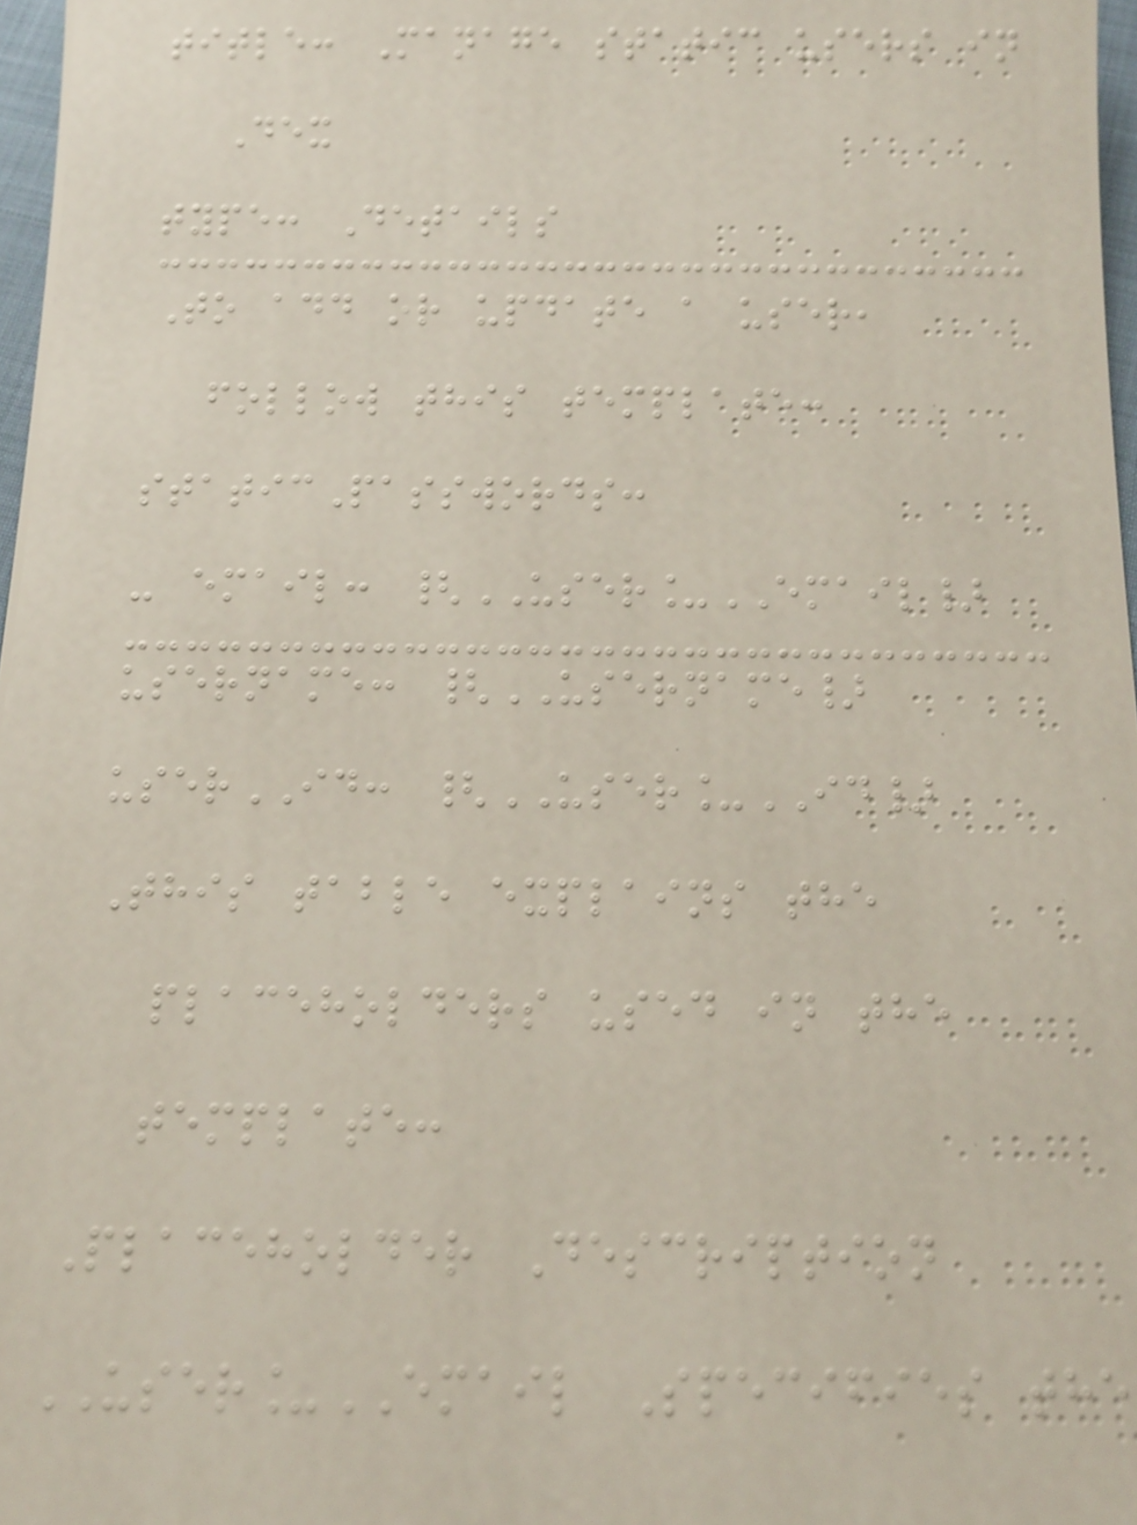title: Manage static users in
Dex
type: Details
To add or update a user,
follow this template:
staticPasswords:
- email: {USER_EMAIL}
username: {USERNAME}
userID: {USER_ID}
This table explains the
placeholders used in the
template:
Placeholder Description
USER_EMAIL Specifies the
